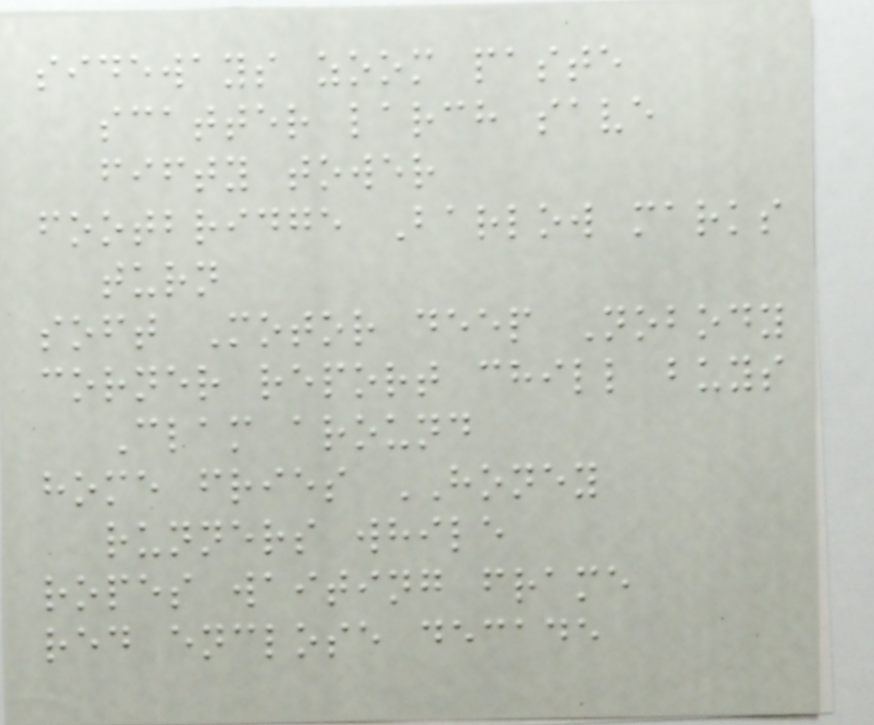sideways zoom paste
scatter larch save
fifty tower
footbridge Barlow marks
turn
soft Motor deep Nobody
corner report chill buys
Clam around
home fries HONEY
runners while
ropes waiting frame
red enclose decade
